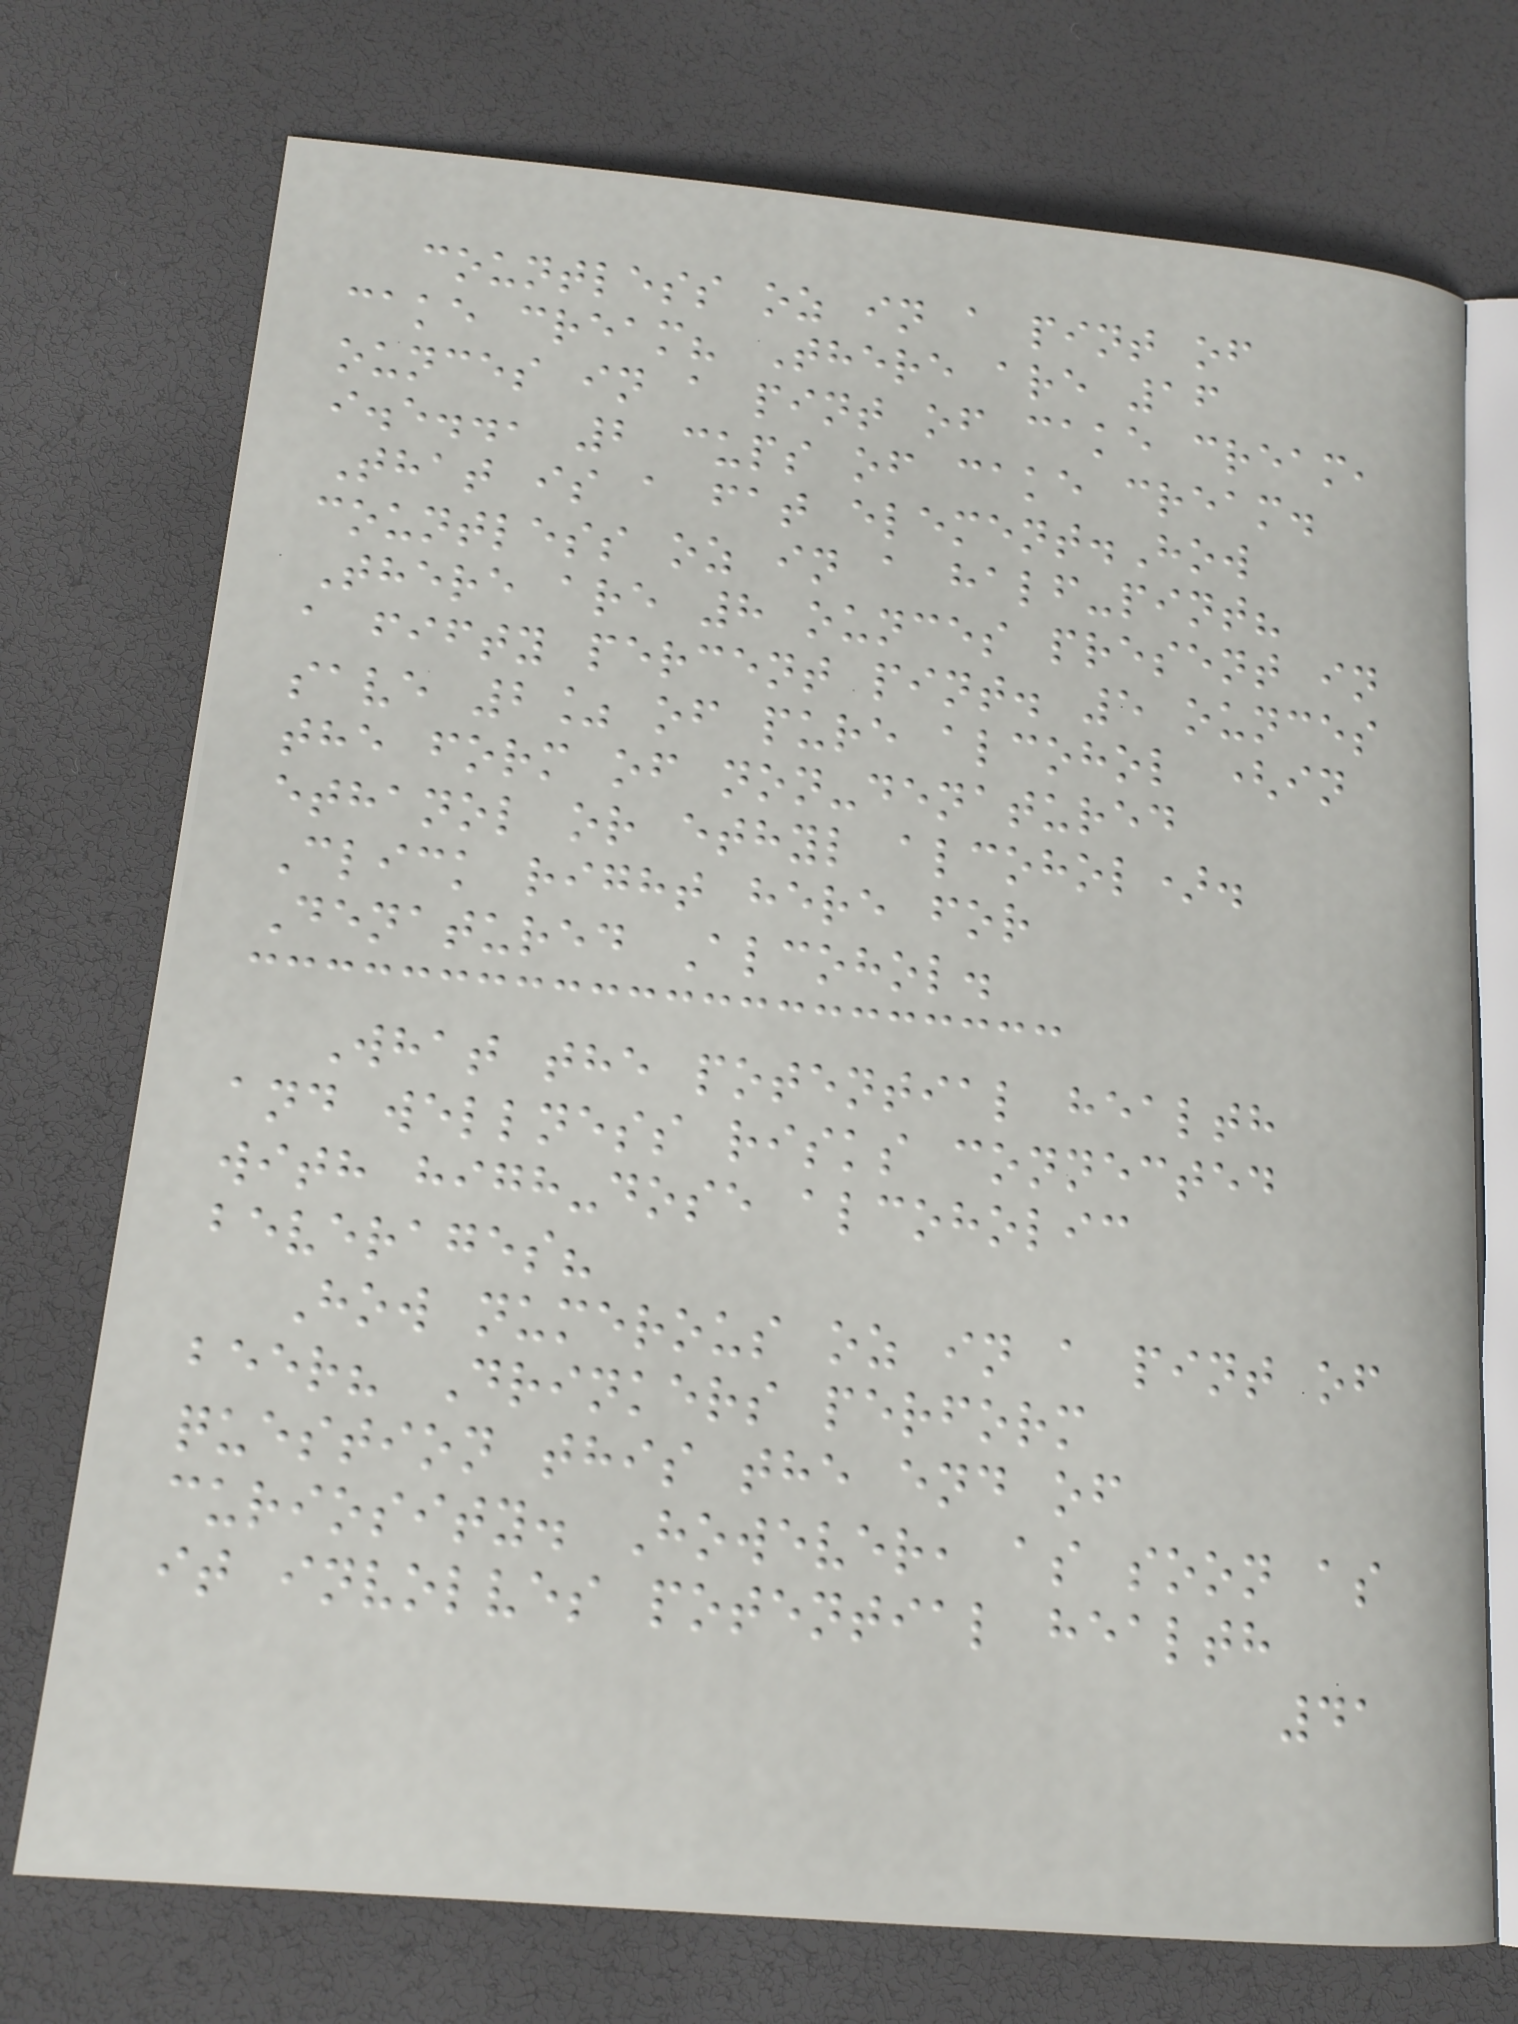countless oz in a pint of
cake cream? There are 16
ounces in a pint of cake cream,
i.e.., 2 cups of cake cream.
That is a fat element.How
countless oz in a half-pint?
There are 8 ounces present in
a fifty percent pint. 5 ounces
save 2% of pure alcohol (in
the form of non-denatured
ethanol or ethyl alcohol).
Click right here for
Denatured Alcohol.
What the potential health
and wellness risks connected
with high-dose alcoholic
beverages?
How numerous oz in a pint of
beer? Drinkers perform
question this the end of
curiosity. However, as soon as
it involves potential health
41
